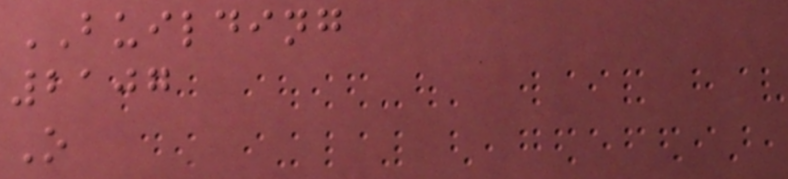BUILDING
2107
O
